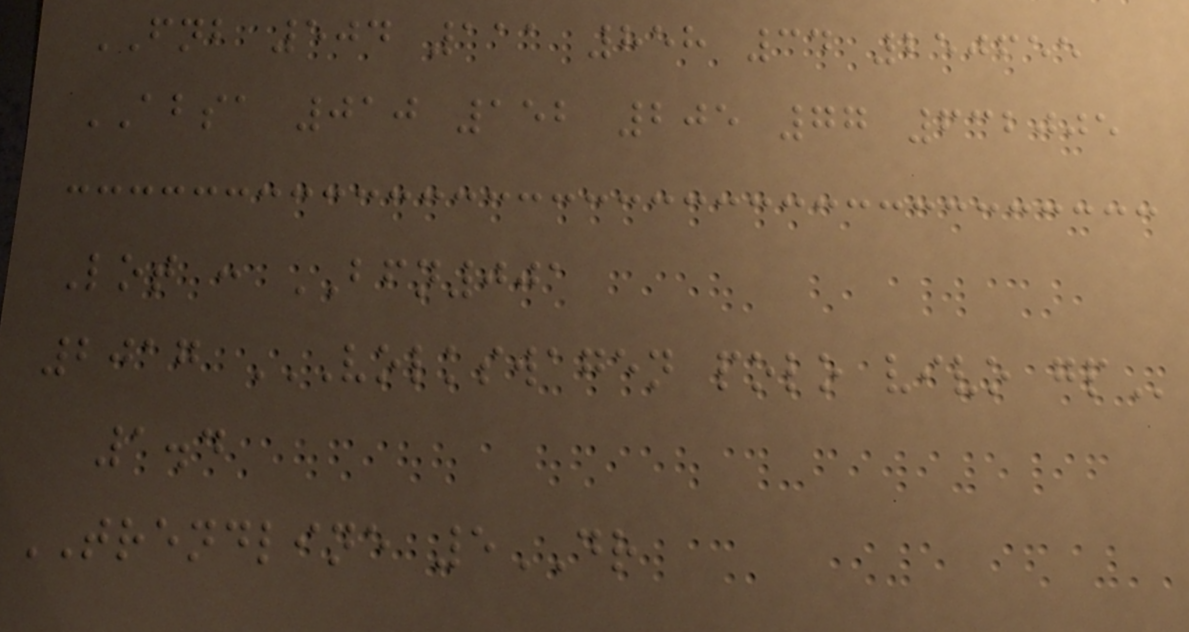FNB 504 111 858 34 250655
ABSA 010 152 205 77 632005
Lot : BFN001
2017 VOLKSWAGEN POLO VIVO GP
1.4
TRENDLINE 5DR
